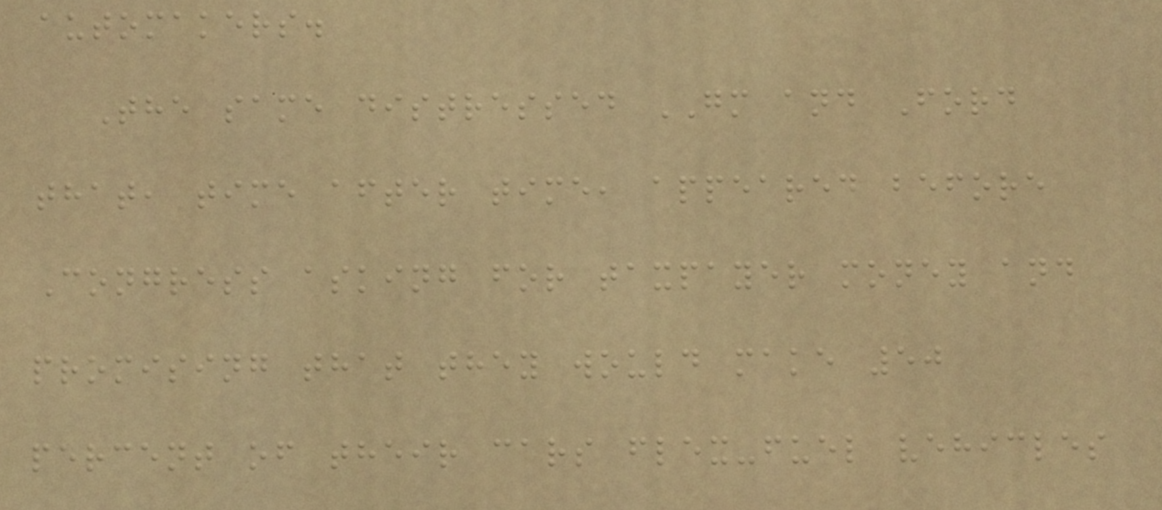automakers.
The same distressed GM and Ford
that, time after time, appeared before
Congress asking for taxpayer money and
promising that they would make 50
percent of their cars flex-fuel vehicles
